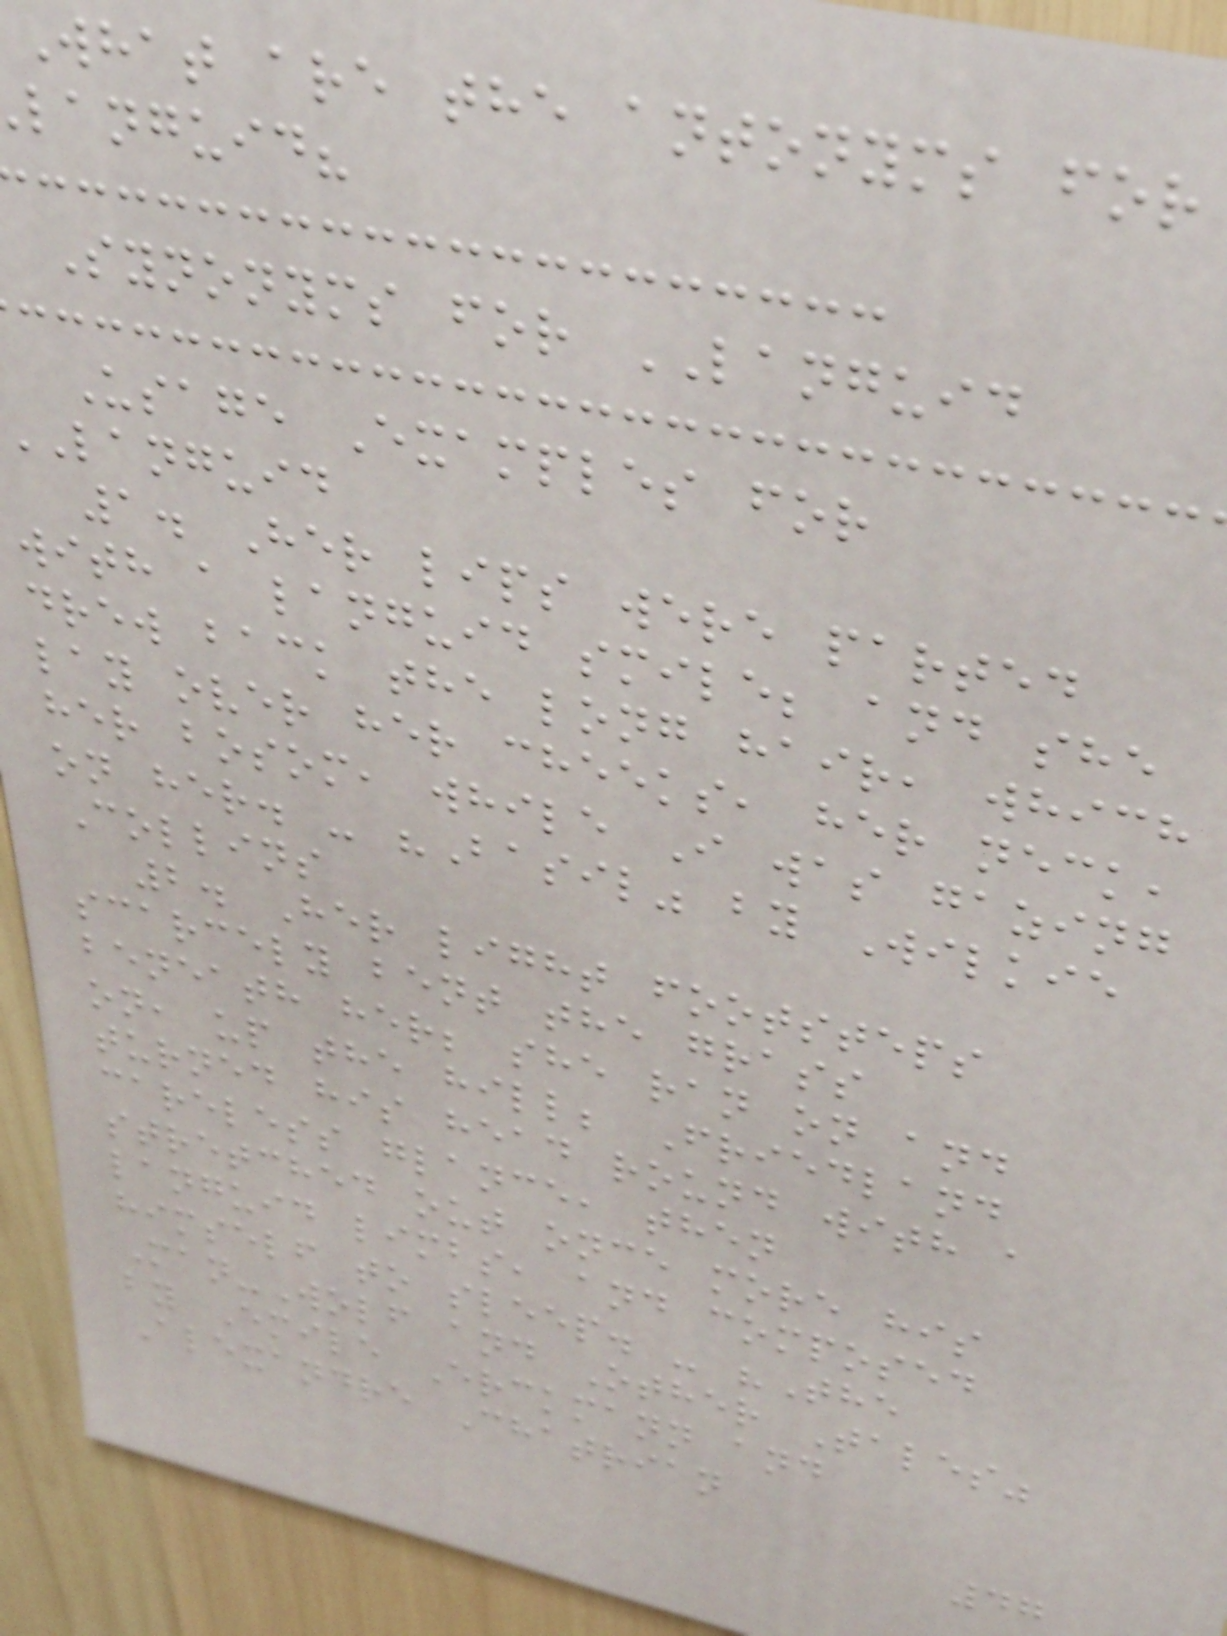What are the antonyms for
languid?
Synonyms for LANGUID
Usage Examples for
languid
1. Her lips were parted
with a languid smile; and she
drew back the long hair, which
lay over her cheeks, her neck,
her bosom, while I was gazing
on her. - "Basil" by Wilkie
Collins
2. Her light footsteps
scarcely bent the grass
beneath her; she ran on and
on, up the hill; Friedland
turned his head round with a
careless glance, then
stretched out once more his
languid limbs, and composed
himself to sleep. - "The
Man-Wolf and Other Tales"
by Emile Erckmann and
Alexandre Chatrian
47
